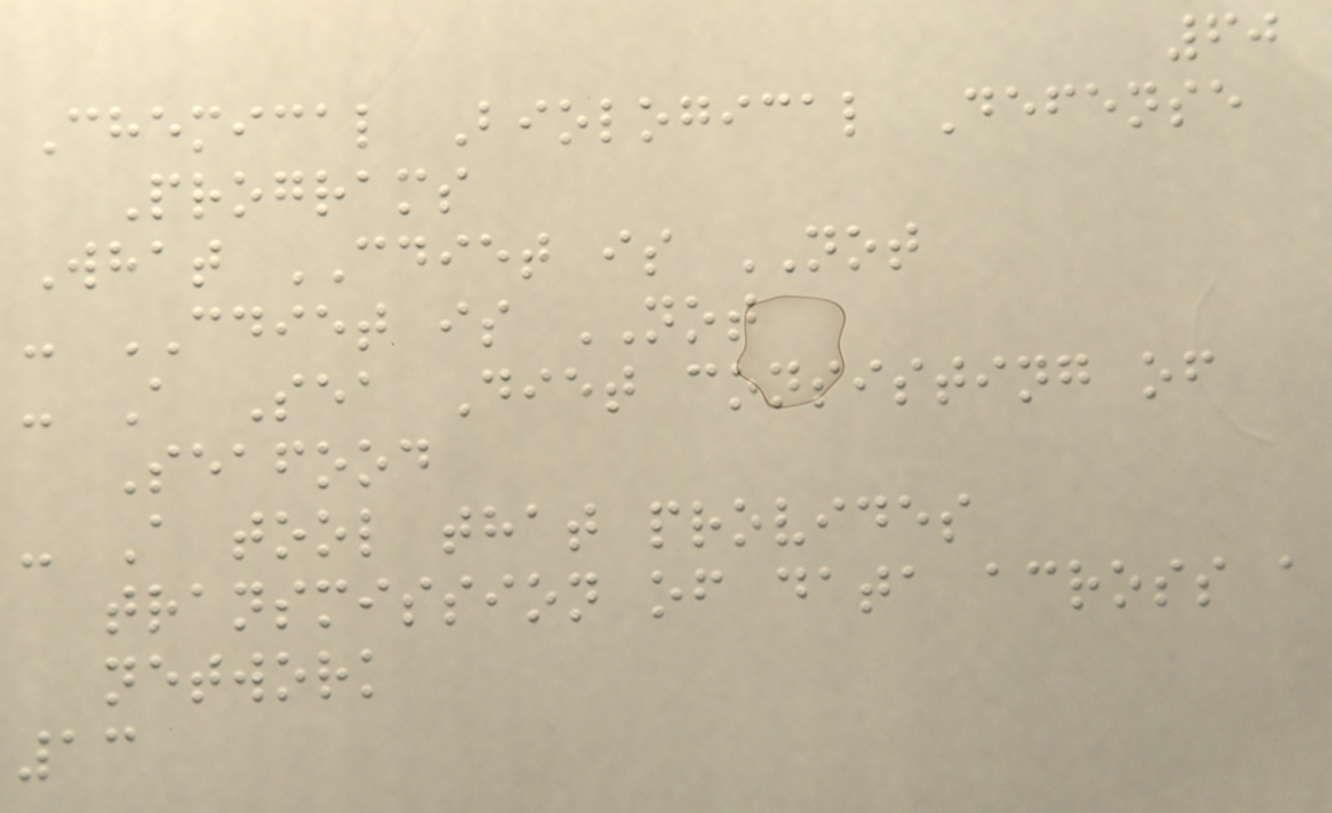60
Chemical Biological Defense
Programs
What CDIET is NOT
- CDIET is NOT
- A Sea Diet consisting of
Seafood
- A tool that provides
transmission of data across a
network
13
